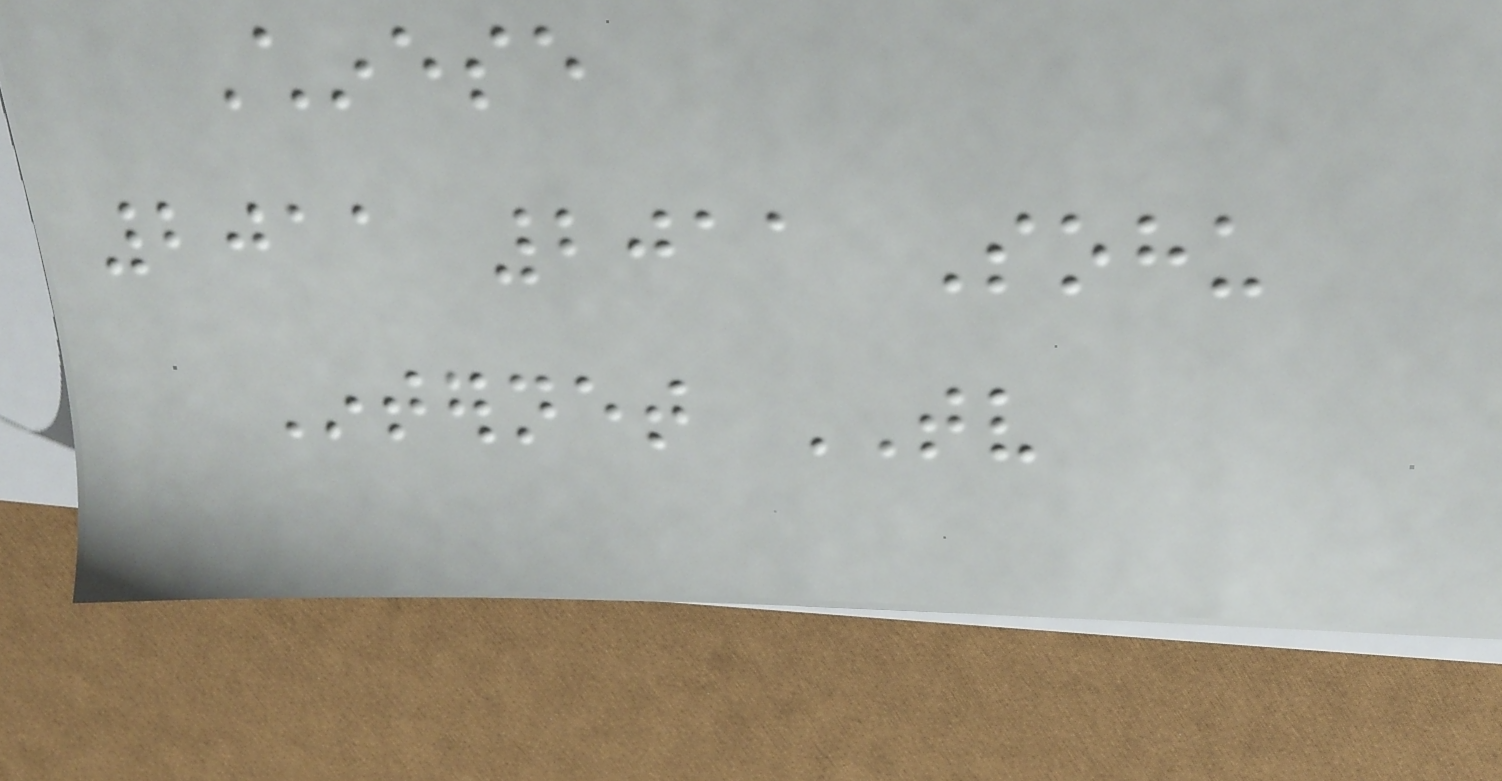Chinese
2011 2011 Sohu
Internet TV
